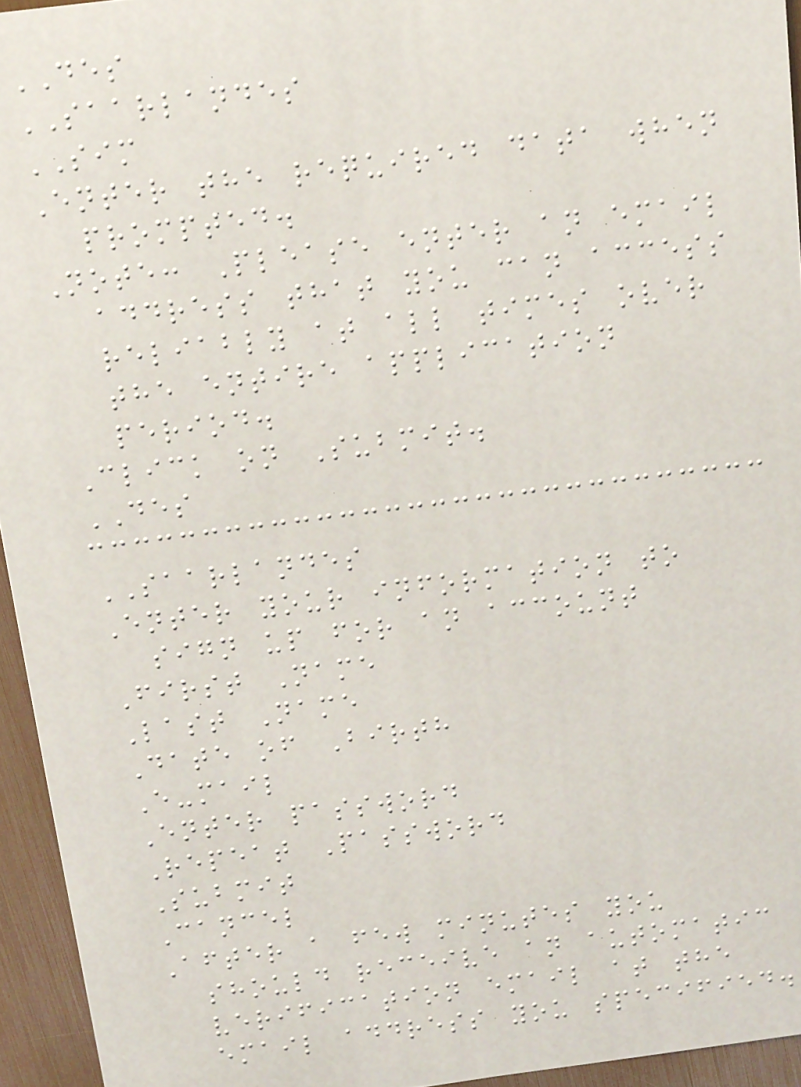DES
SAARLANDES
SIM
Enter the required data when
prompted.
Note: Please enter an email
address that you can access
reliably at all times over
the entire application
period.
Click on Submit.
DES
SAARLANDES
Enter your information to
sign up for an account
First Name
Last Name
Date of Birth
E-mail
Enter password
Repeat Password
Submit
Cancel
After a few minutes you
should receive an automatic
verification email at the
email address you specified.
